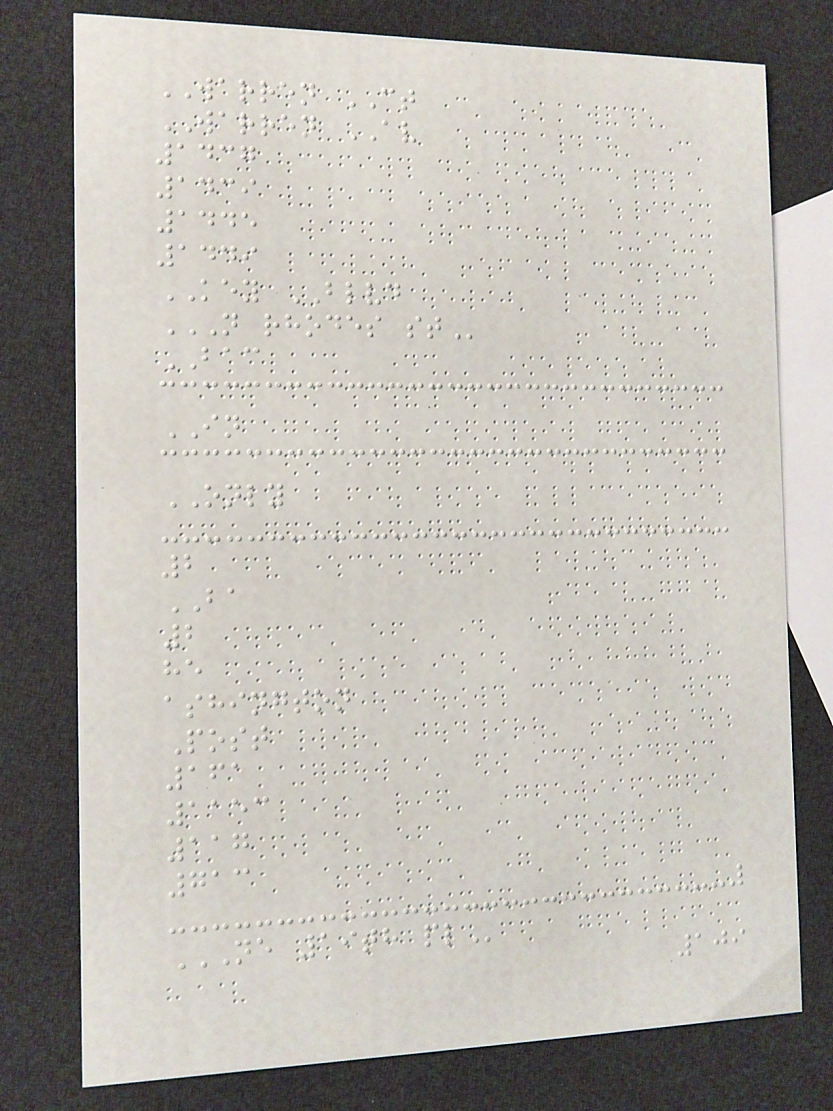WARREN CT
WARREN AV
1437
1439
1445
1449
KEY BLVD
N RHODES ST
BAC
IN
ONLY
2
BA
2
he
ashington
Post
161
1153
117
713
NE 19TH PL
109
